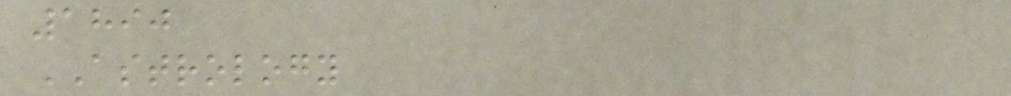1890
ASTROLOGY
